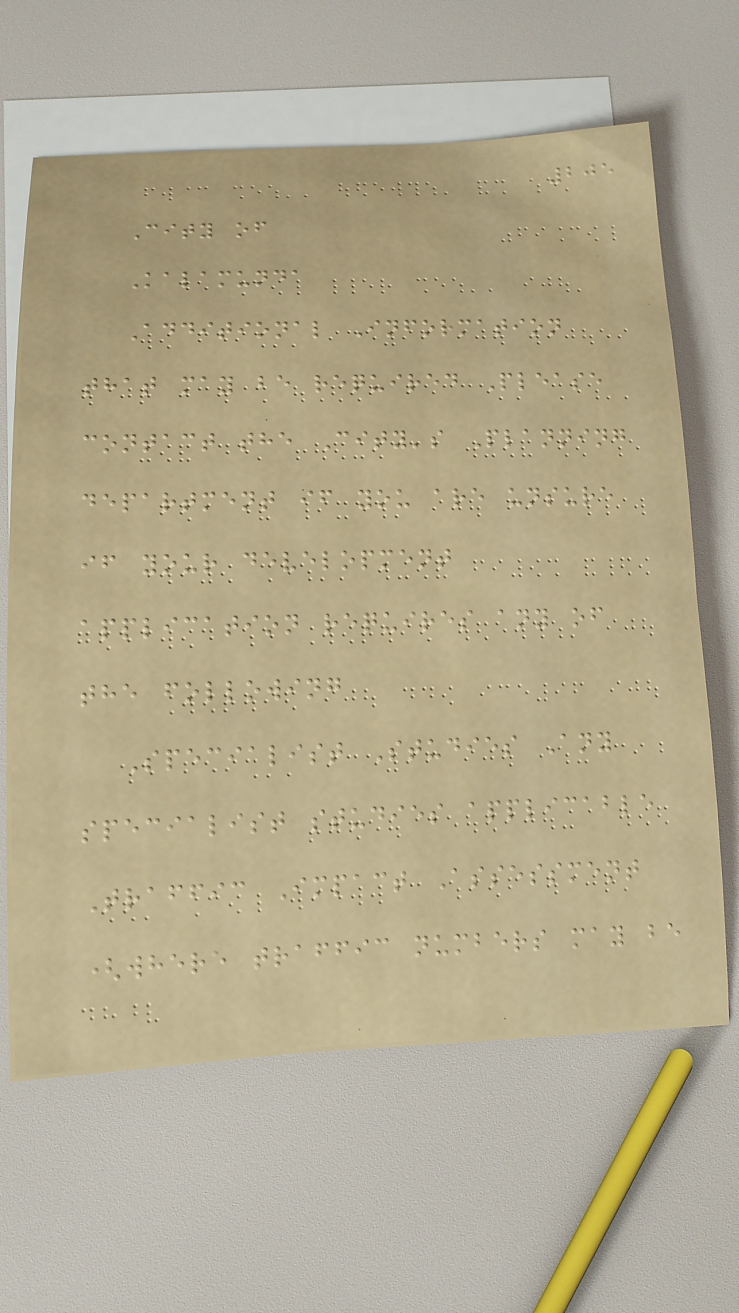205
City of
Kalamunda
Additional Information
that may be required Please
contact the City's Planning
department if you are unsure
if your development
application requires any of
the following
Specialist Studies Any
specialist studies applicable
Traffic Impact Assessment
(where traffic numbers may be
